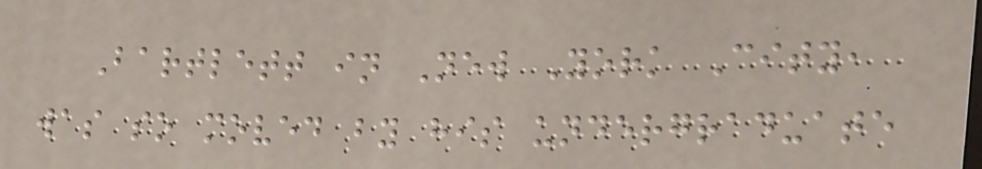Bartlett in New York City,
was so moved by his undergraduate
